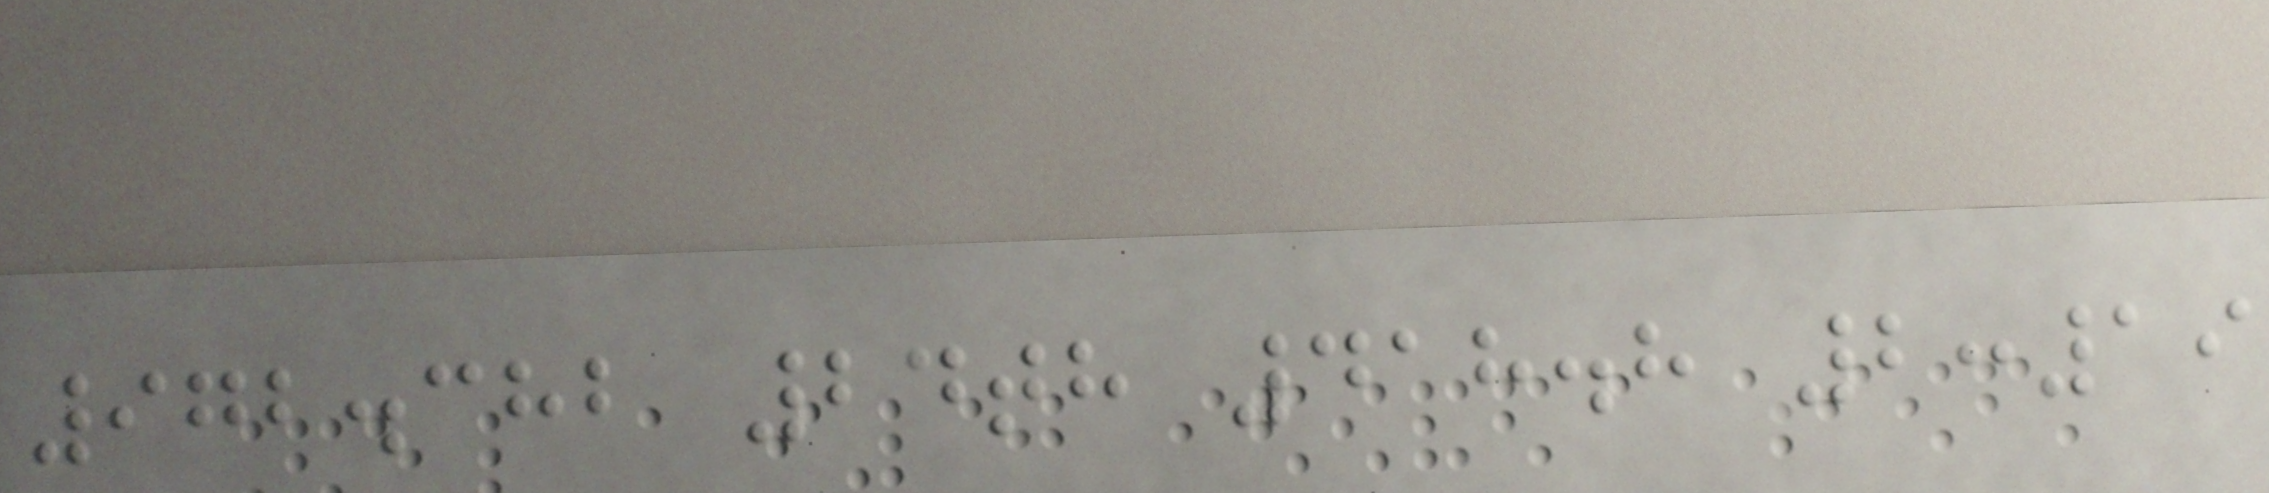972.382 24th 418.8 2:19
